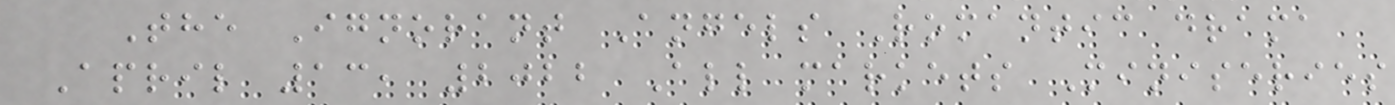The Ignorant Angels Romantic drama
April 13, 2022 All markets Miniseries
